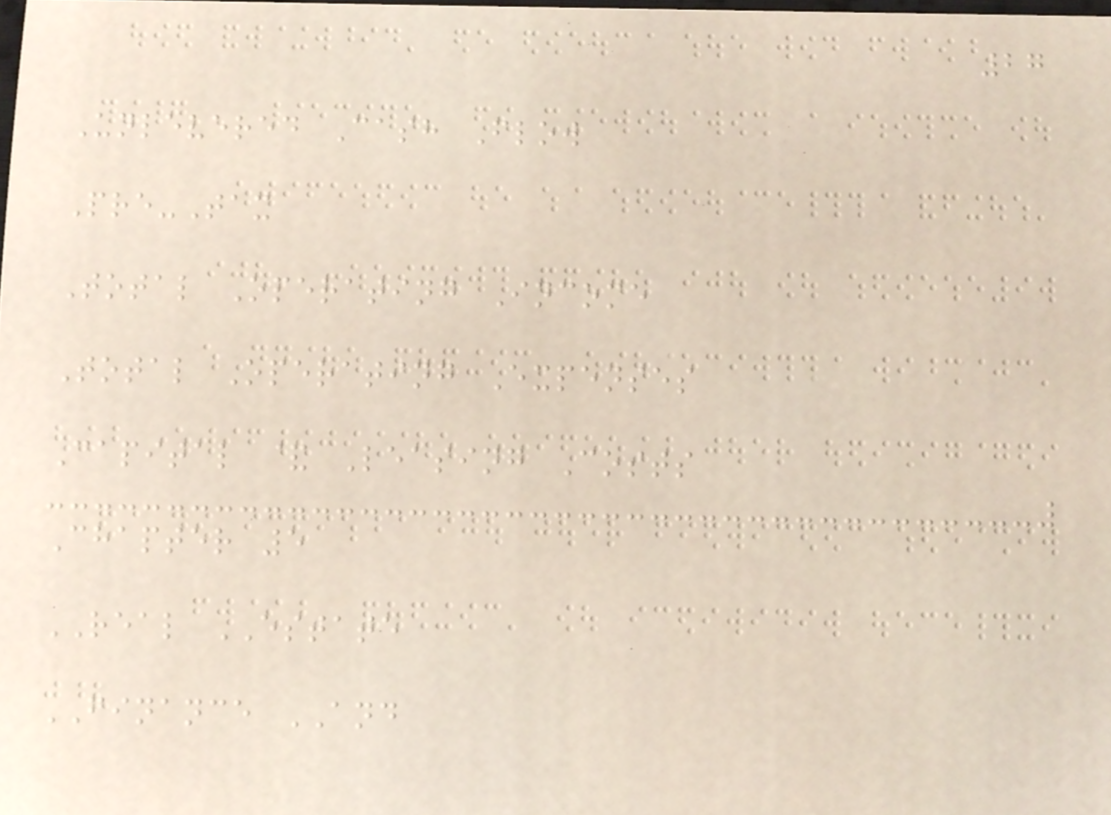27
Unlevered Cash Flow
Pre-Tax
Total Operating Income
Total Operating Expenses
Capital & Leasing Costs
Chapter 5
REAL ESTATE
FINANCE AND
